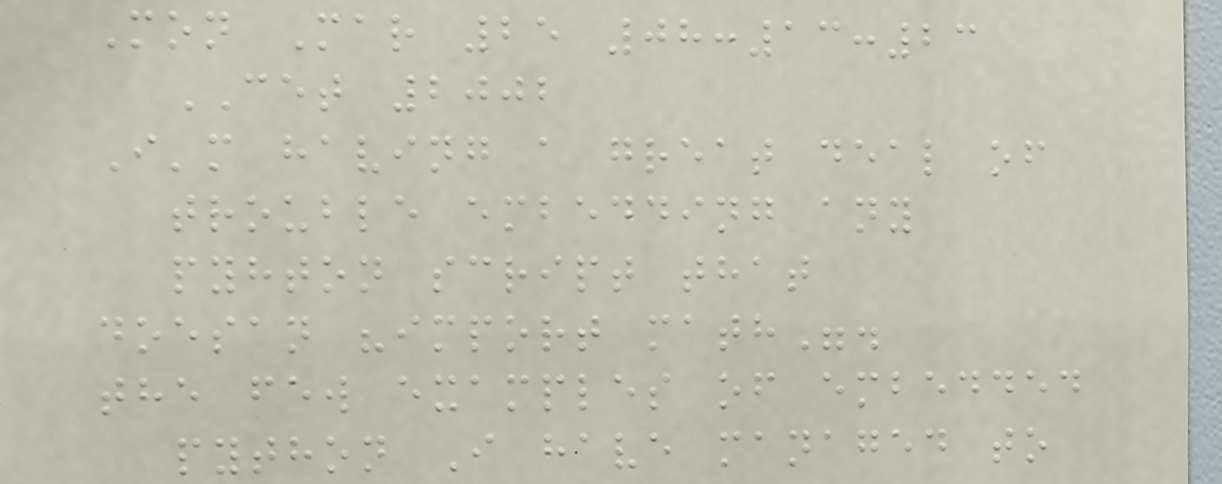Mon Mar 25 08:13:23
CET 2002
I'm having a great deal of
trouble embedding any
pyhton script that
doesan "import math".
the few examples of embedded
python I have managed to
